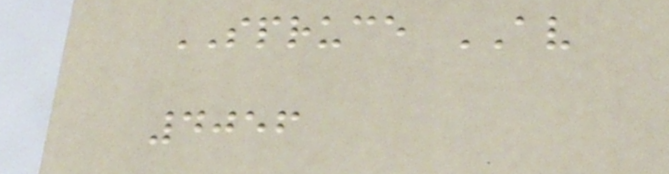SPRUCE AV
4056
